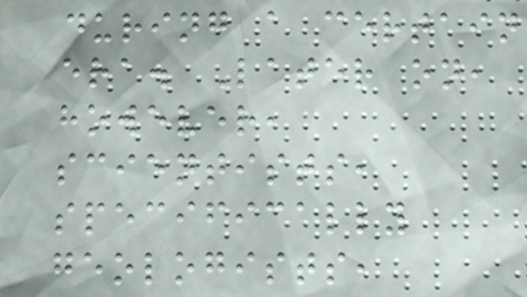during a certain
era. Later on,
however,
scientists,
specifically
geologists,
